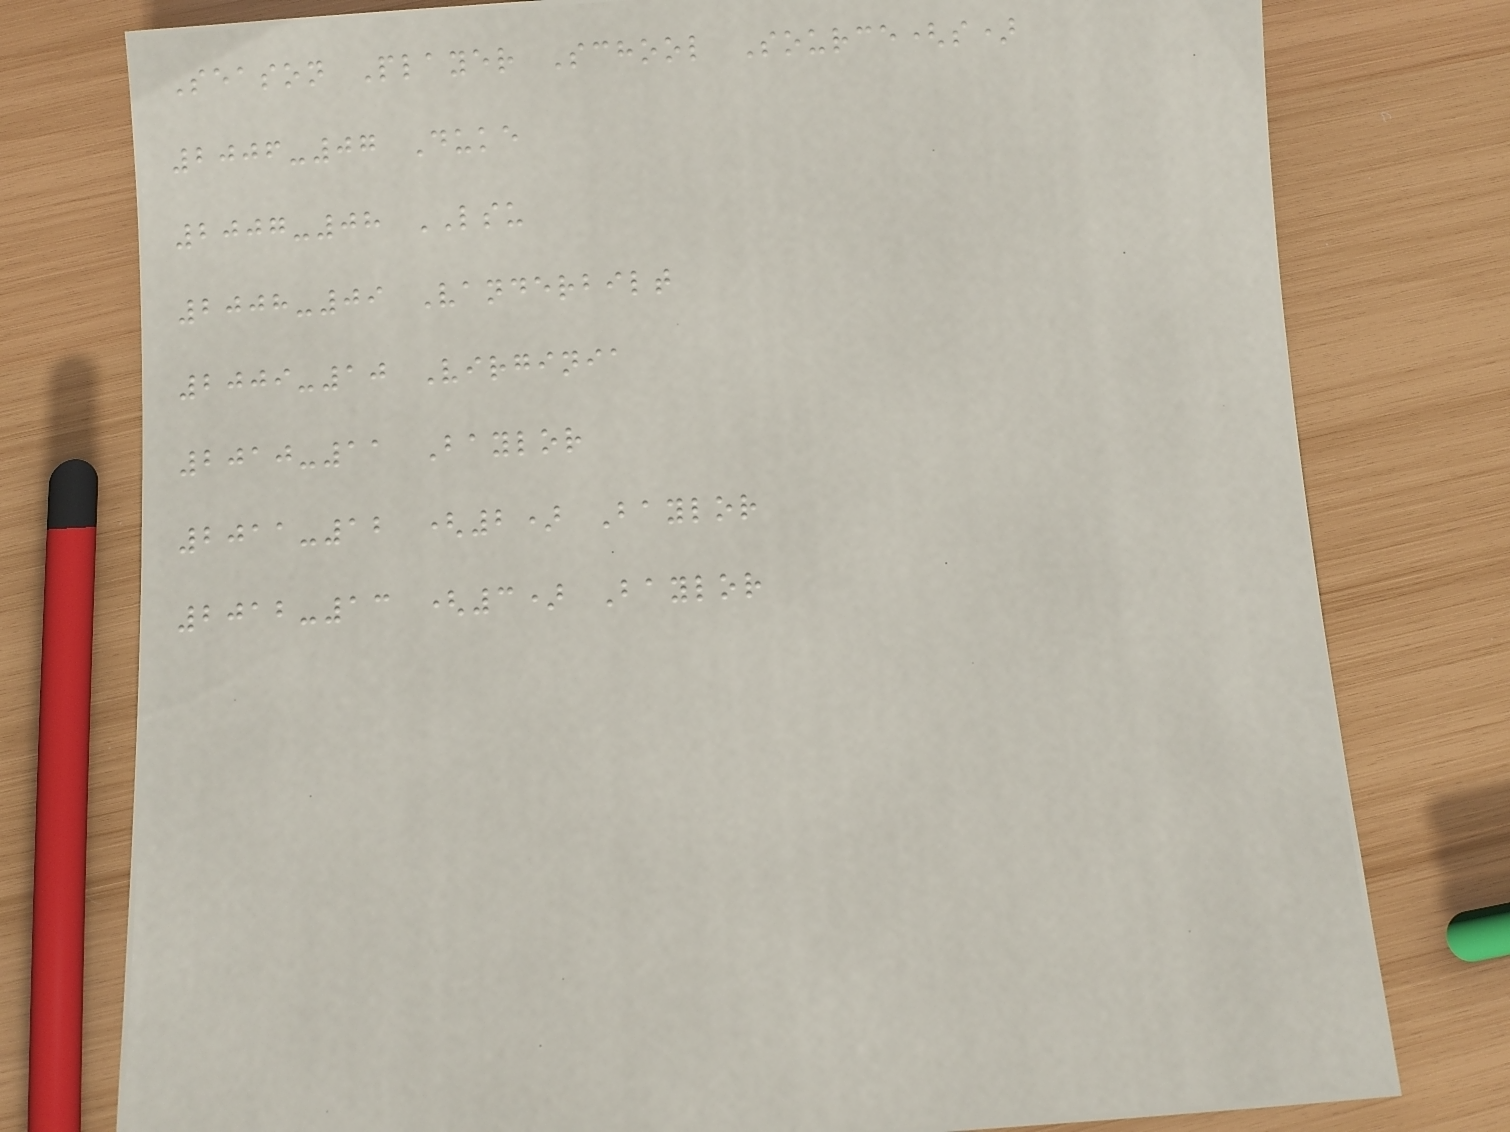Season Player School Source(s)
2006-07 Duke
2007-08 LSU
2008-09 Vanderbilt
2009-10 Virginia
2010-11 Baylor
2011-12 (2) Baylor
2012-13 (3) Baylor
